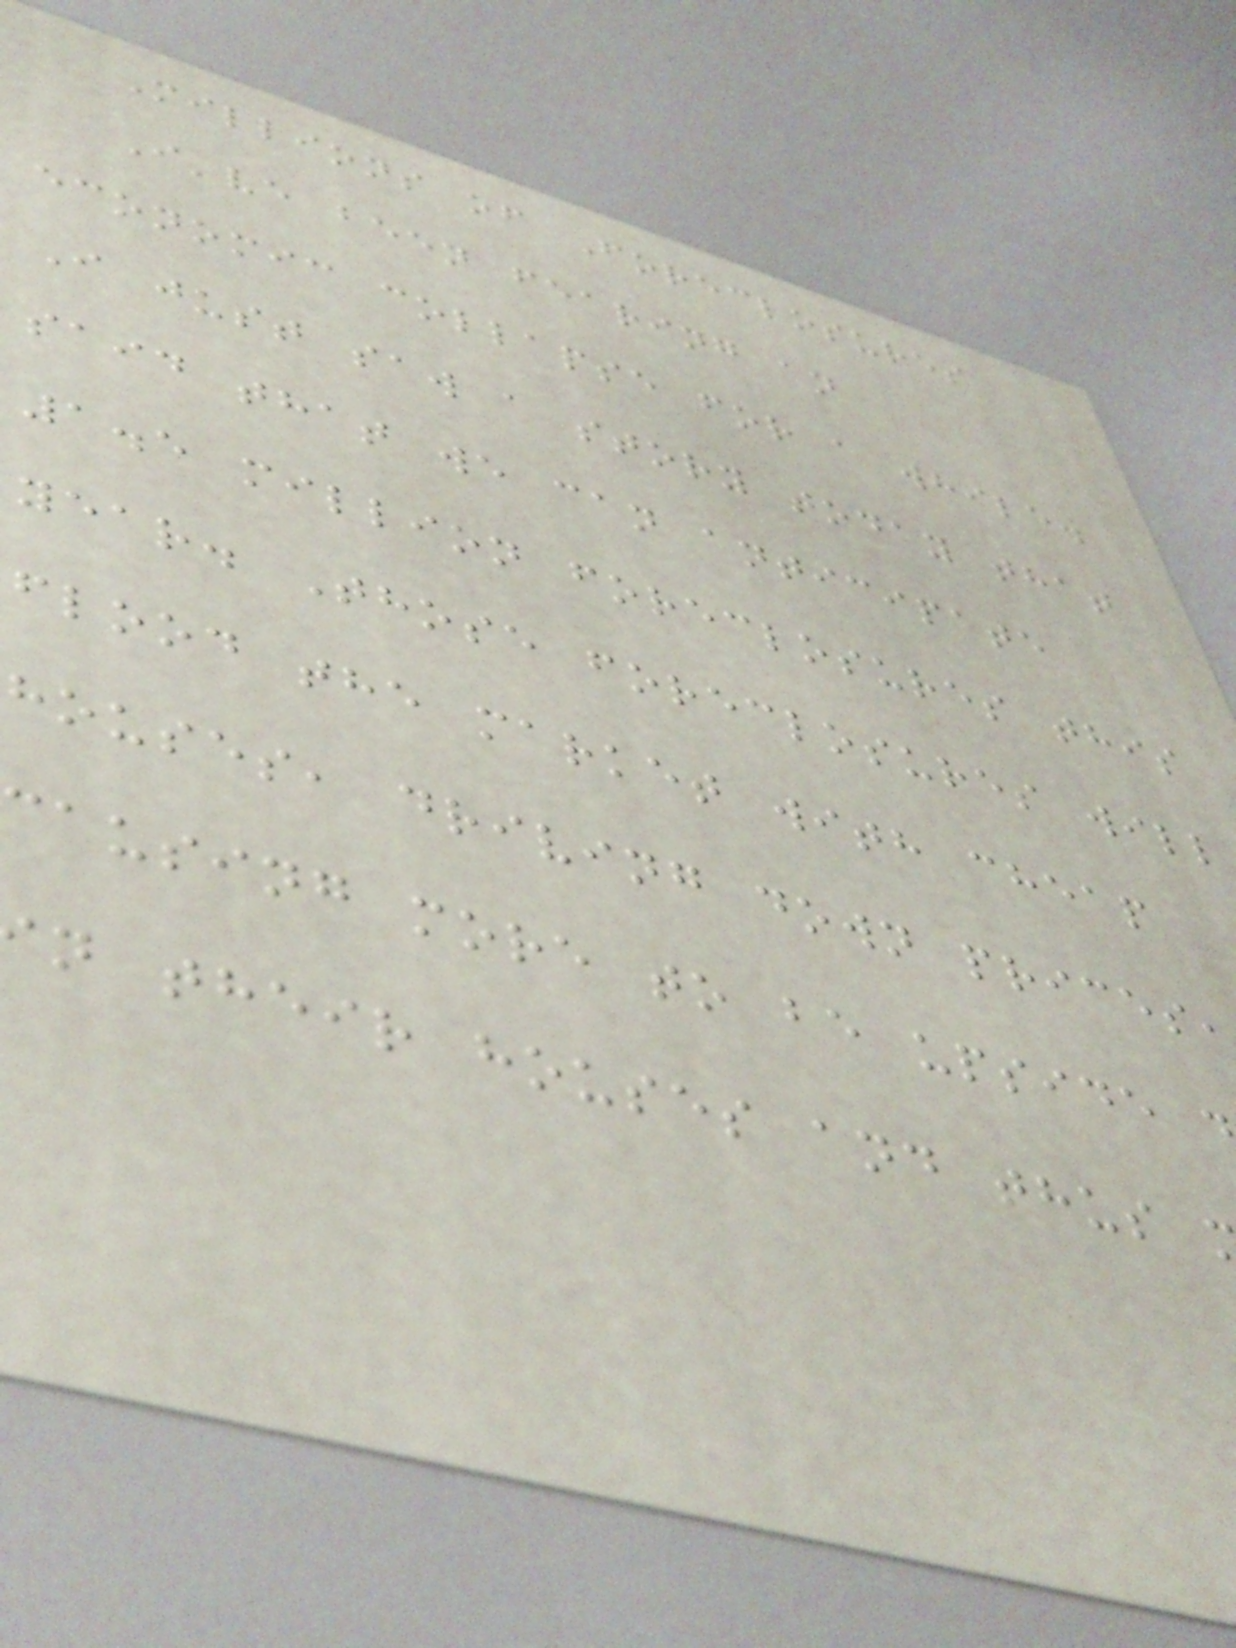Millions of Foreclosures
I've been fearing an
economic collapse for a while.
I just saw a story today that
said that we can anticipate
1.5 million foreclosures this
year. Those foreclosures will
flood the market with cheap
houses, driving down prices,
causing more to be upside
n their houses and thus
